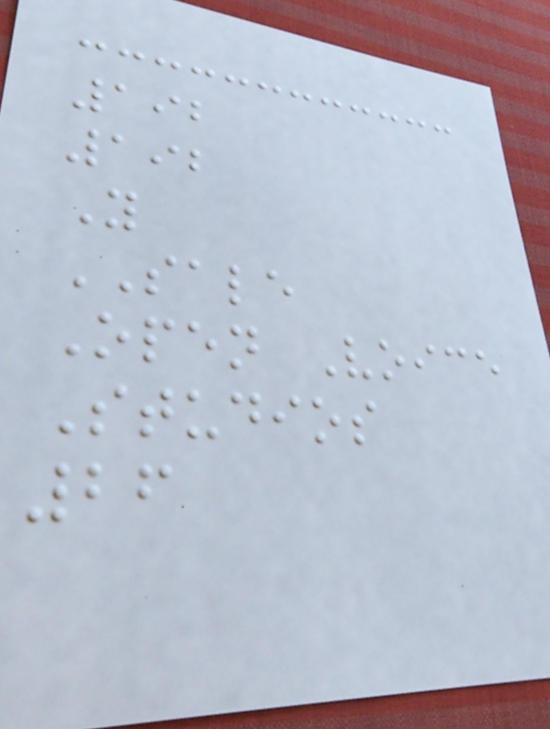192
192
Y
SALE
Open Voice
Studios
26
